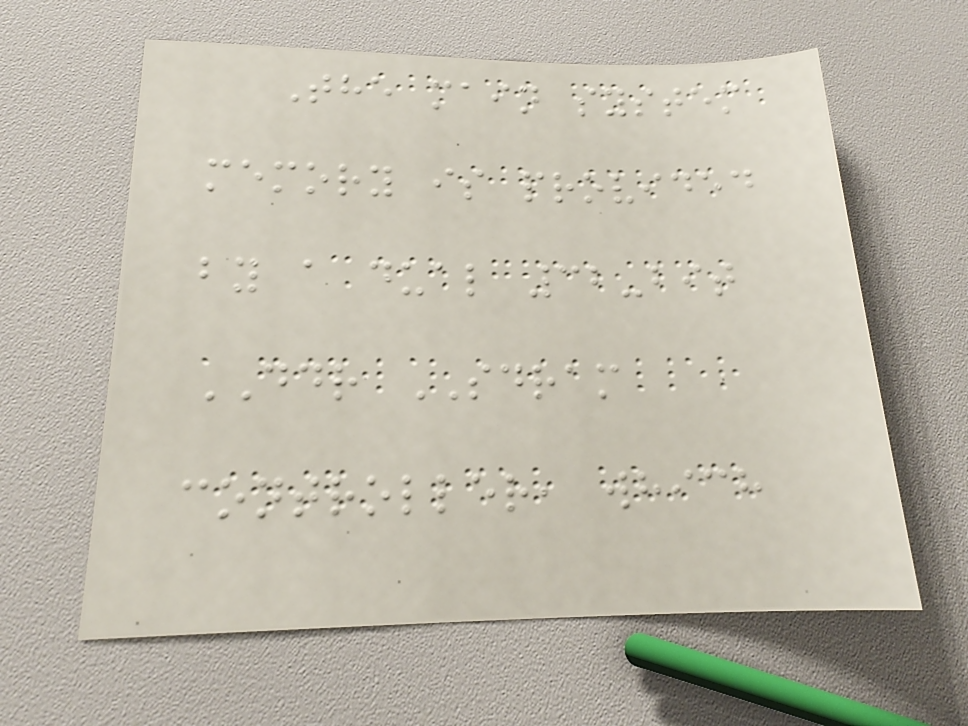The main system
memory is provided
by a dual 32-bit
DDR SDRAM
controller, which
